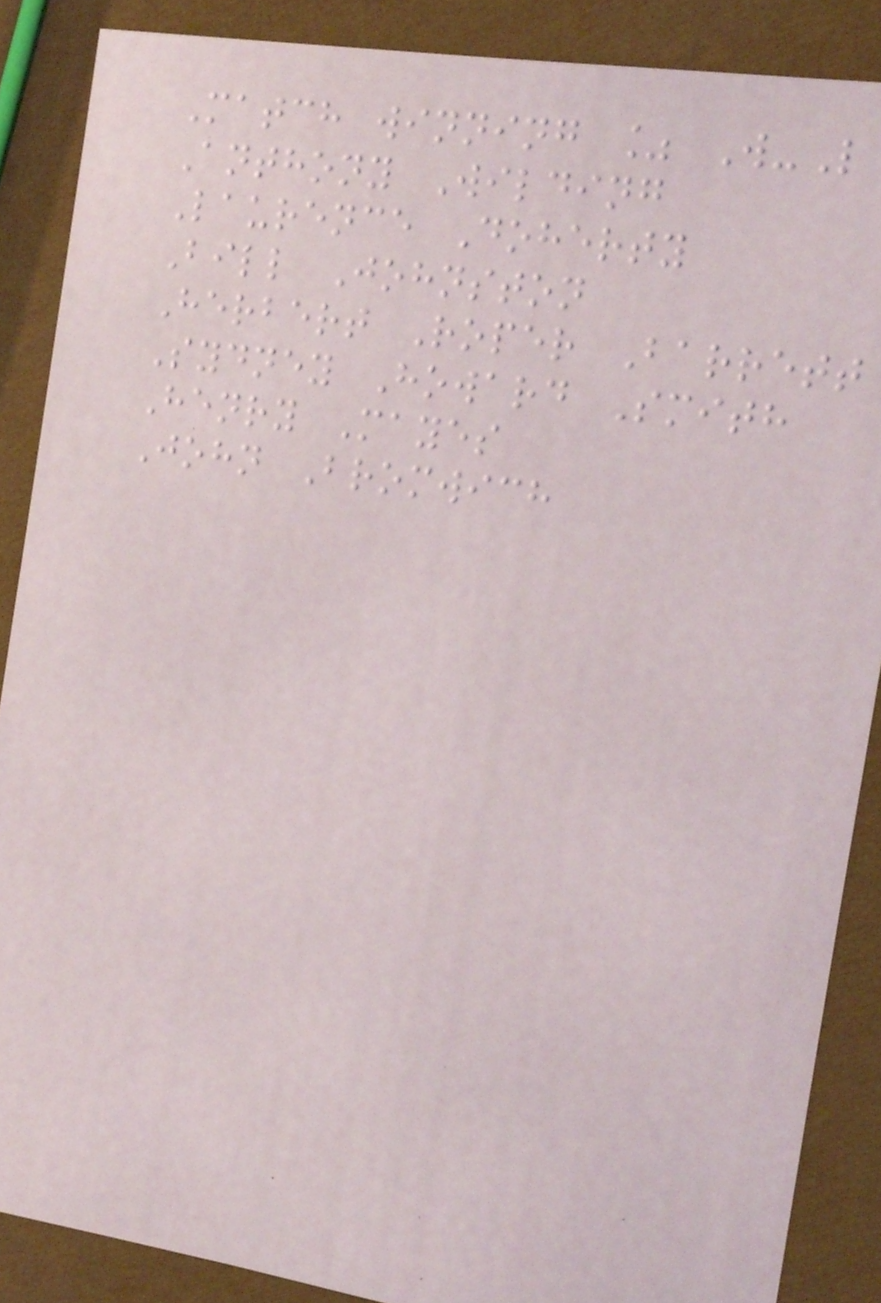Match winning % W-L
Anthony Wilding
Laurence Doherty
Bill Johnston
Herbert Roper Barrett
Sydney Howard Smith
Henry Mayes
John Bromwich
